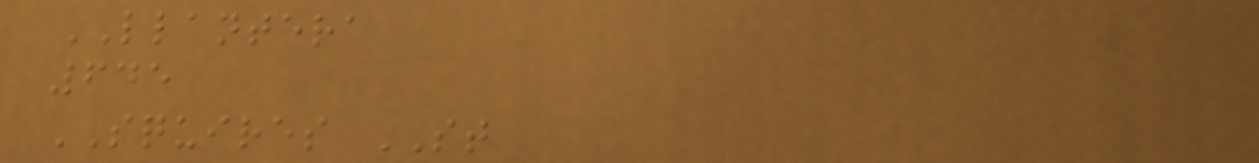LLANTERA
645
SQUIRES ST
